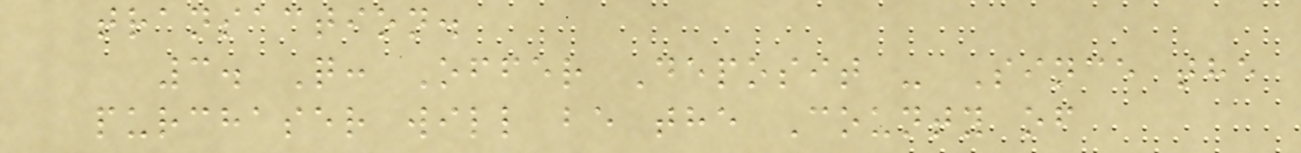transaction.
3. Q: Offer Deposit - Since the
purchaser will be the County of
